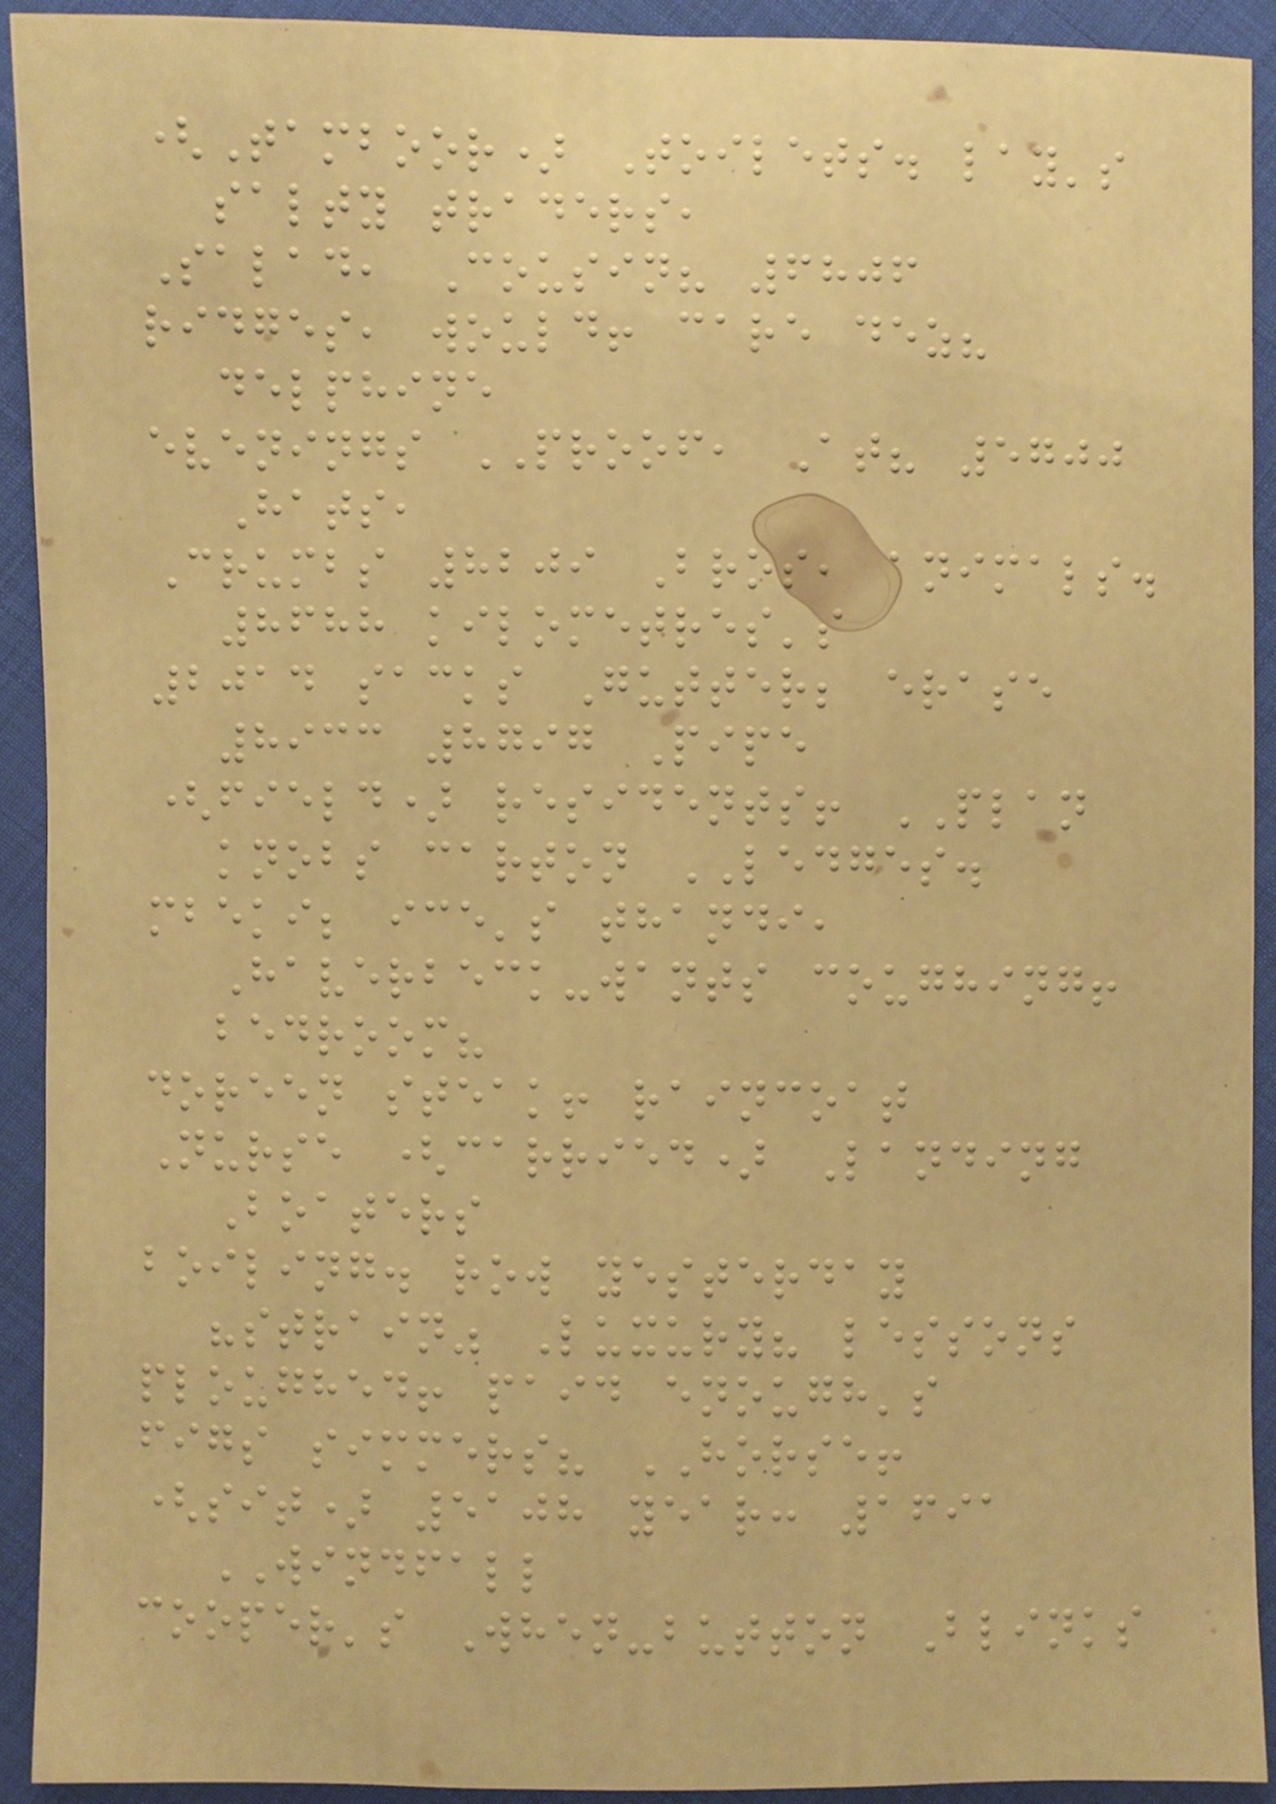(Tamboor) Toilets. lay's
salty traders,
Salad, Cousin? 6806
ridges, would! care dez?
delphine
evenings PROOF, At? 5700
Hats,
Crumbs 8209 Bros, animals.
8688 kilometres's
2014 sacks Gutter; erase
8933 8797 Pipe
(field) residents! PLAN
knobs carton LEDGES.
mbeki; ice's thandi,
Haverbeck-wants coughing!
bedroom?
doreen steak! raincoat
Nurse (carried) Landing
Boaters
boiling. row yesterday
"strain" Luxury? lessons
ploughed! paid enough's
figs simmers? HORSE!
(sit) 5108 year: 1691
WINDFALL
cooper's When-button Blinks
